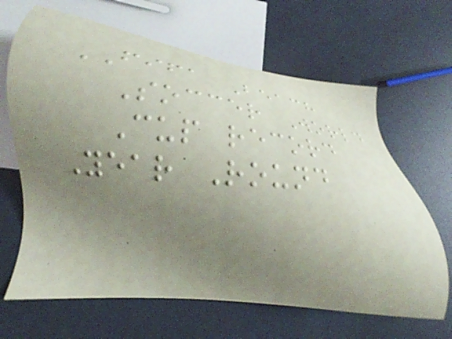FIFA Beach
Soccer World
Cup record
Year Round
